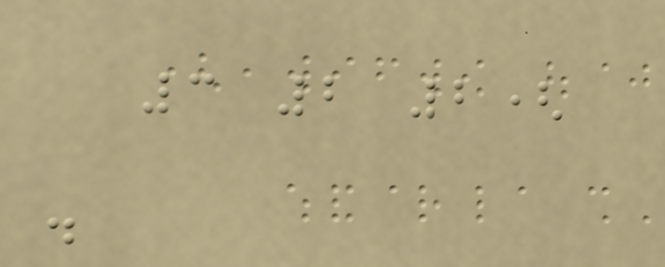3 2 2(
.
